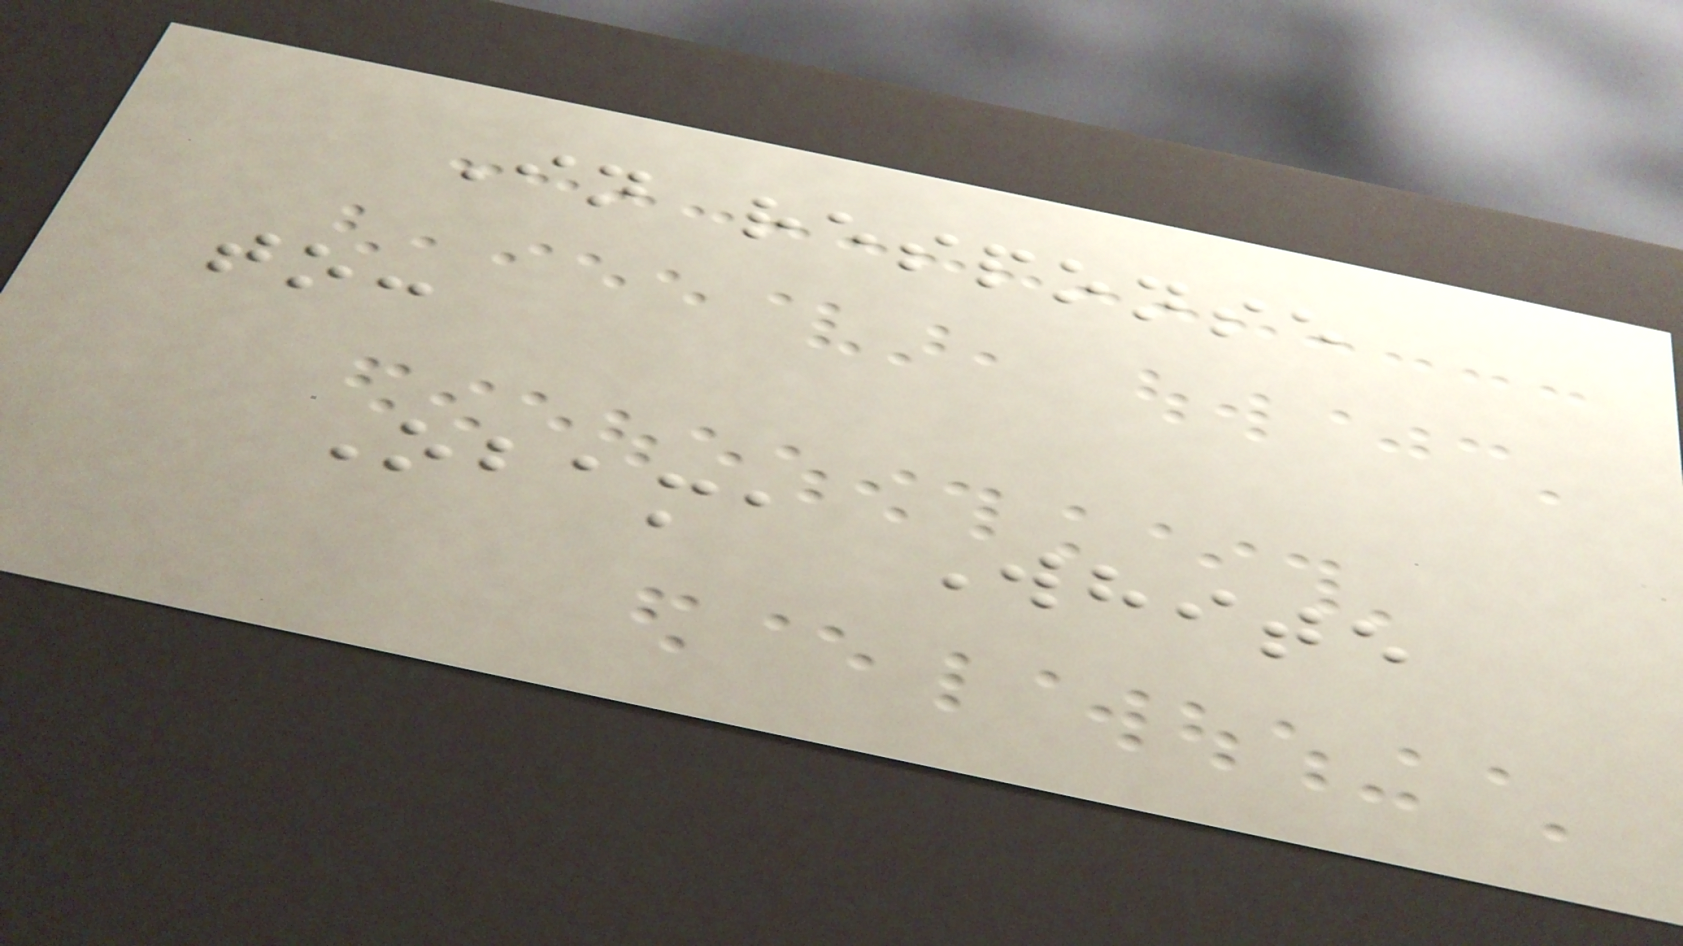In response
to:
Obama White
